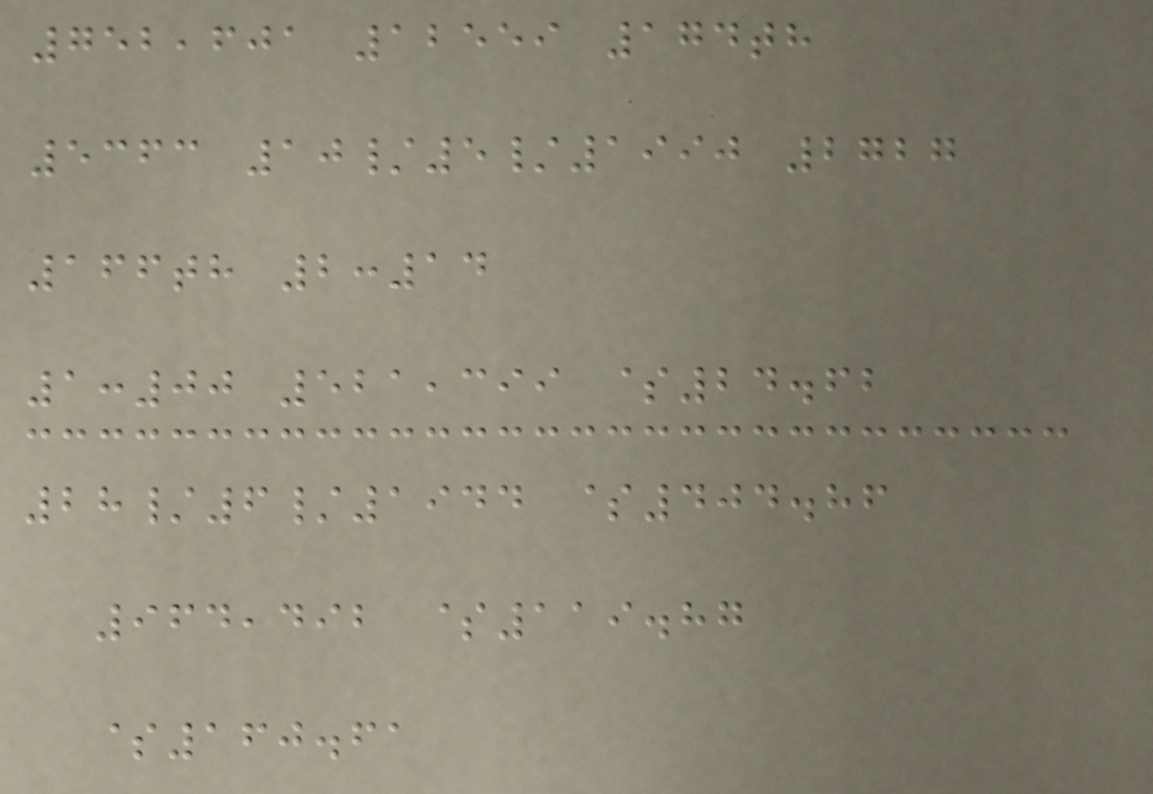752,601 12559 174th
5363 10/5/1990 2727
166th 2:14
1:00 521,399 $24.62
28/6/1944 $404.86
964,492 $119.87
$160.61
